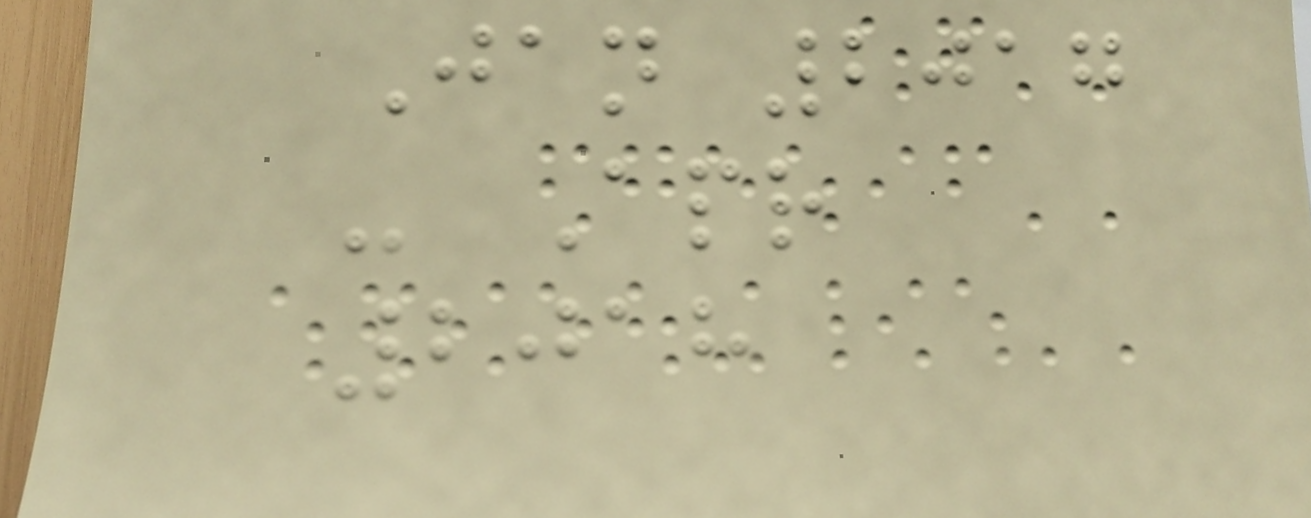Jan 2017
- Apr
2018
